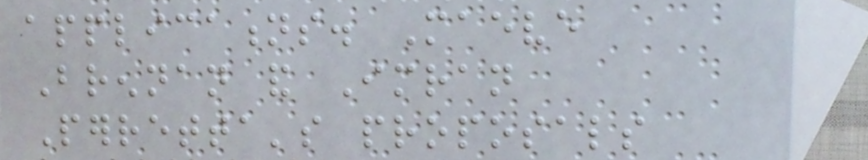applications. Maeve
Brennan and Imran
Perretta's proposals
